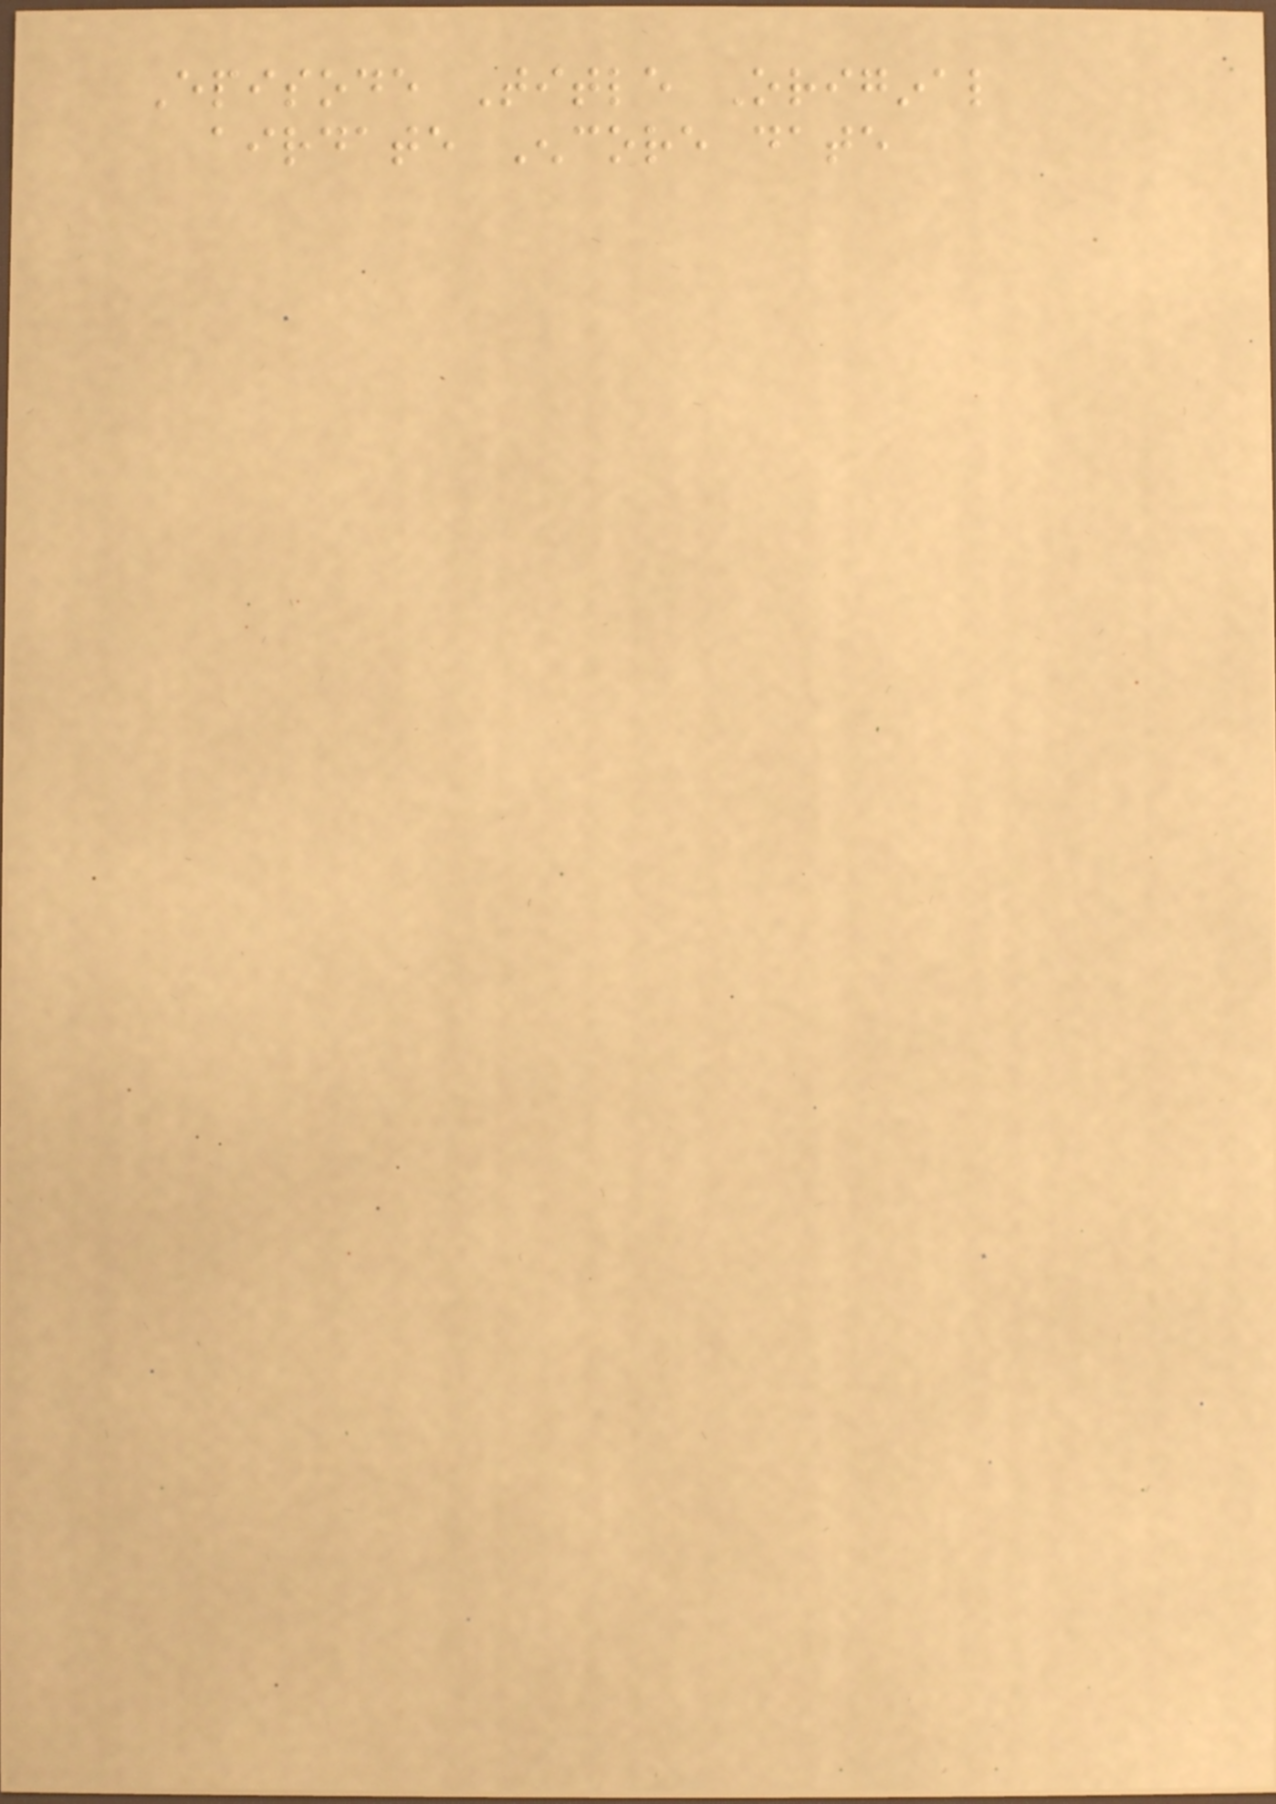Episode Title Original
airdate Encore date
